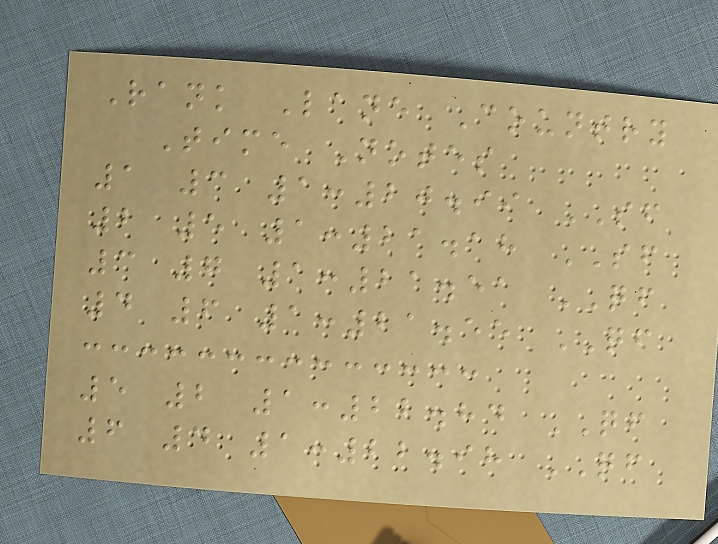Rank Lane Country
Time Notes
1 3 1:20.99 SF
2 5 1:21.18 SF
3 7 1:21.51 QF
4 6 1:21.55 QF
5 2 1:22.84 QF
6 4 1:22.98 QF
